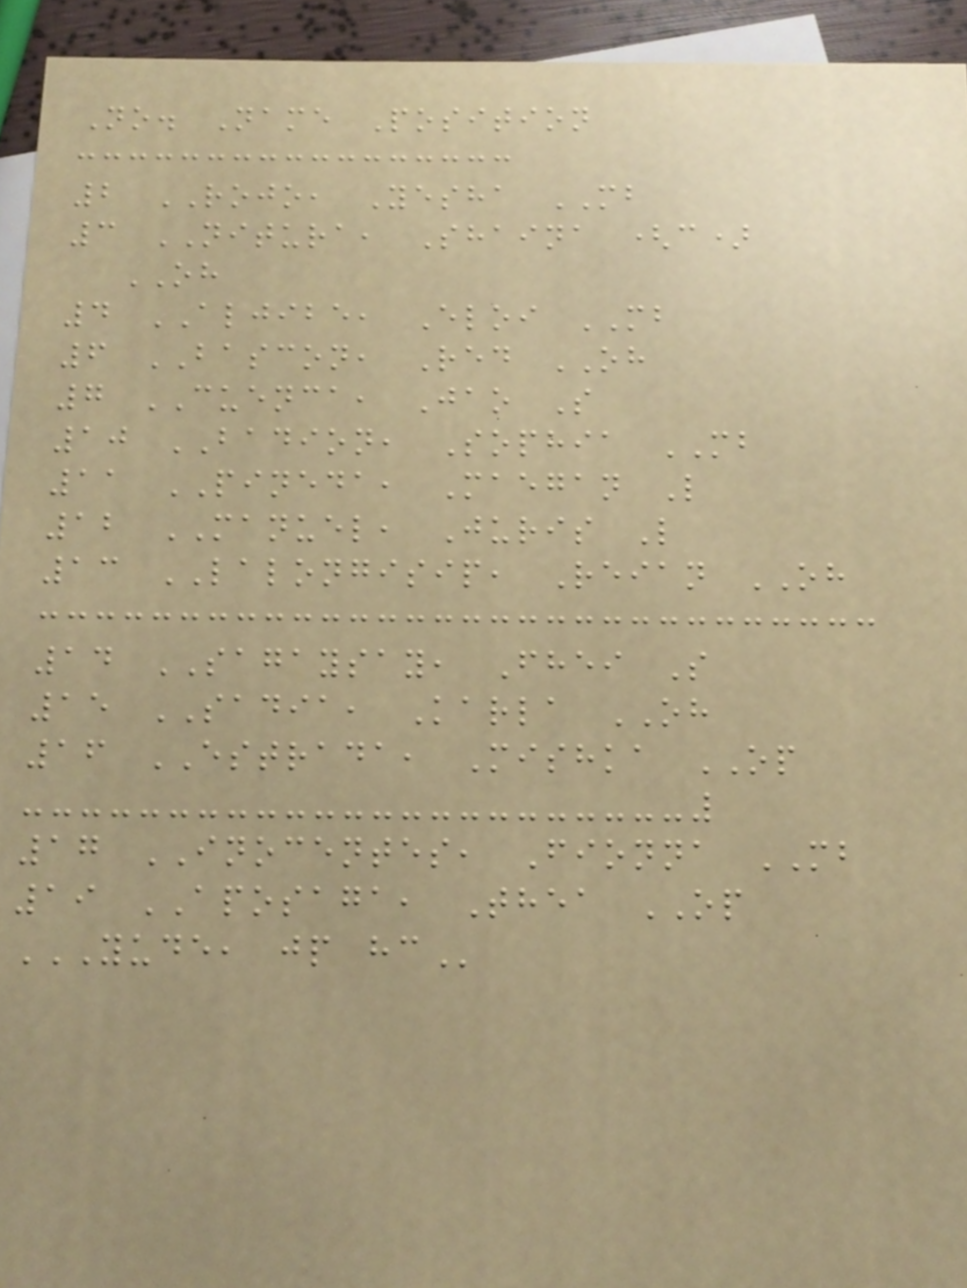No. Name Position
2 ROJO, Yesha MB
3 NITURA, Shaina (c)
OH
4 ALJIBE, Eloi MB
6 BASCON, Red OH
7 CUENCA, Jao S
10 BADION, Sophia MB
11 PINEDA, Maegan L
12 MANUEL, Juris L
13 LALONGISIP, Reian OH
14 SAGAYSAY, Fhei S
15 SADIA, Karla OH
16 ESTRADA, Mishka OP
17 INOCENTES, Fionna MB
19 APOSAGA, Thea OP
YUDE, JP HC
